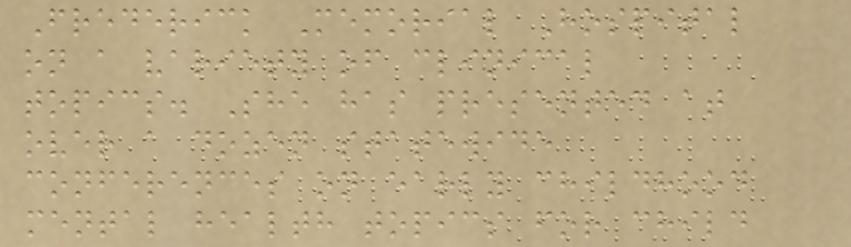Frederick Memorial Hospital
on a variety of clinical
topics. She has presented at
over a dozen statewide
conferences on early childhood
mental health topics for child
